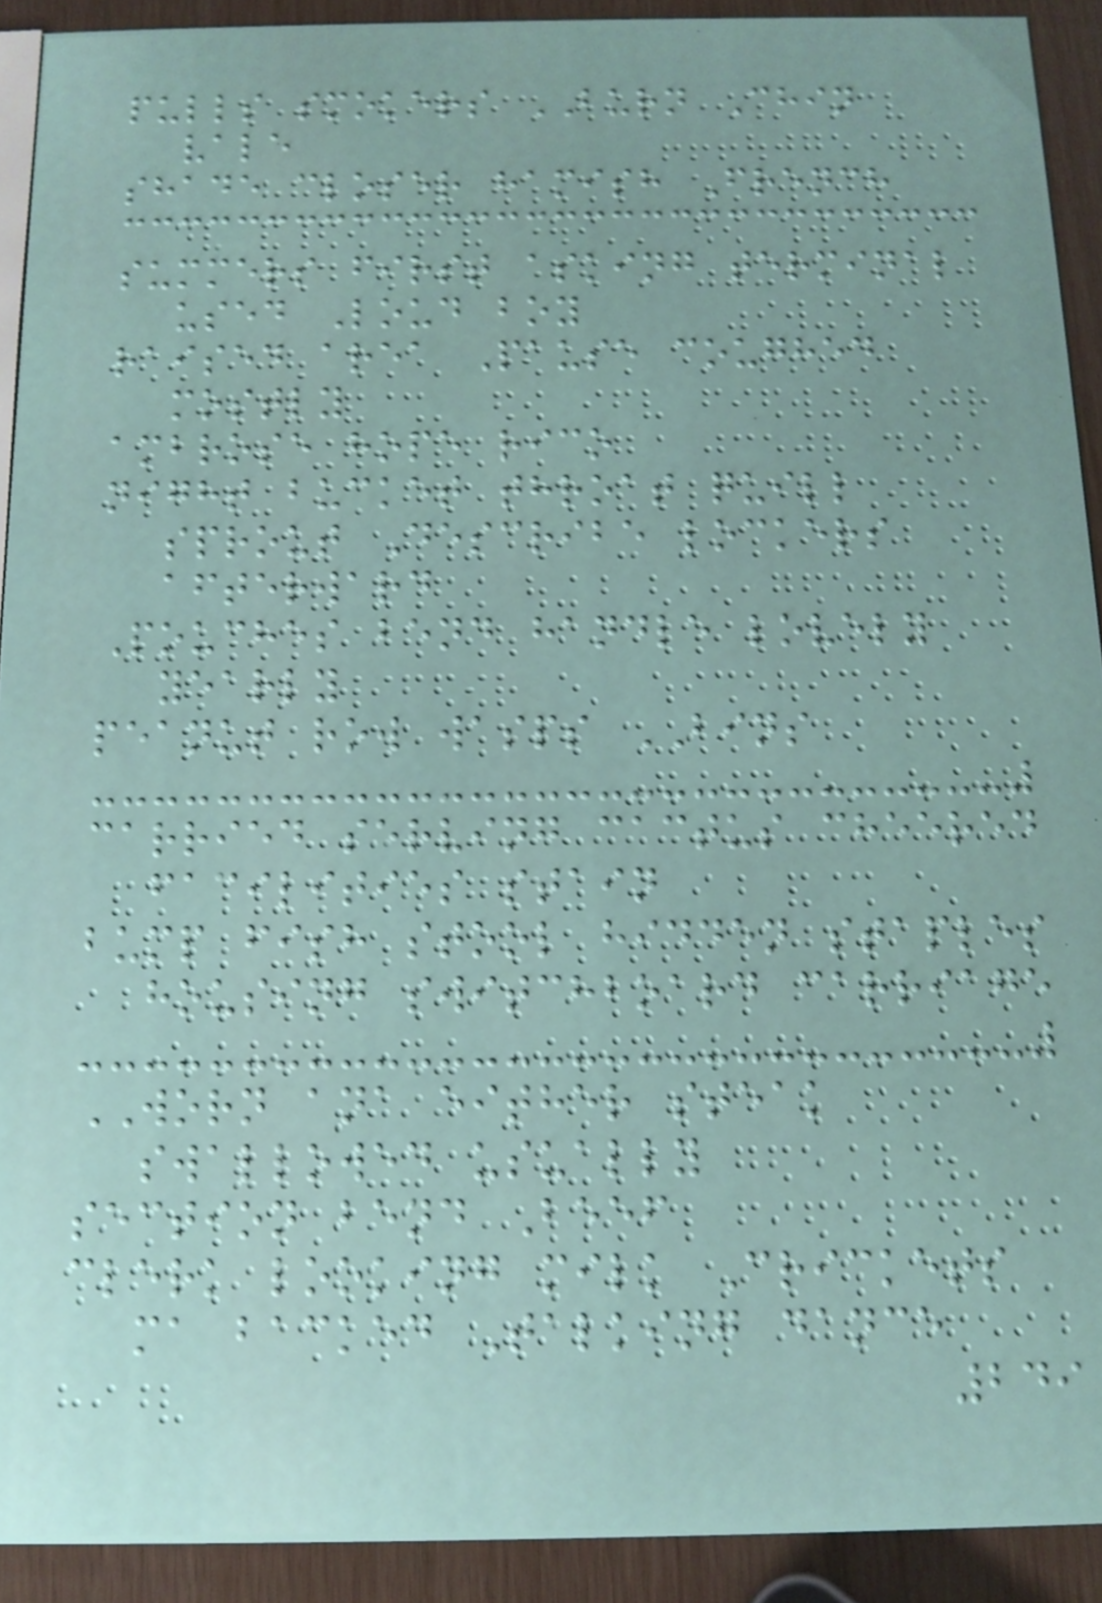pulls smokers BURN Chin
vale
shade closer hamish French
summers first asking terminal
used Loud boy
raised area Pause coughed
mostly
ambrose hope rico
night bucket throat quill
sprout Describe lockers
afterward
Pouches bend handle lovely
yearly
peanut row wasps BINS
carried serving cactus cheered
facilities stain
bump fish stool hidden staples
housing switchboard carriage
WORN ana either steak
swallowed usually
section bend Beef
clerk looking milk Crickets
ma backed Talking dance
249
